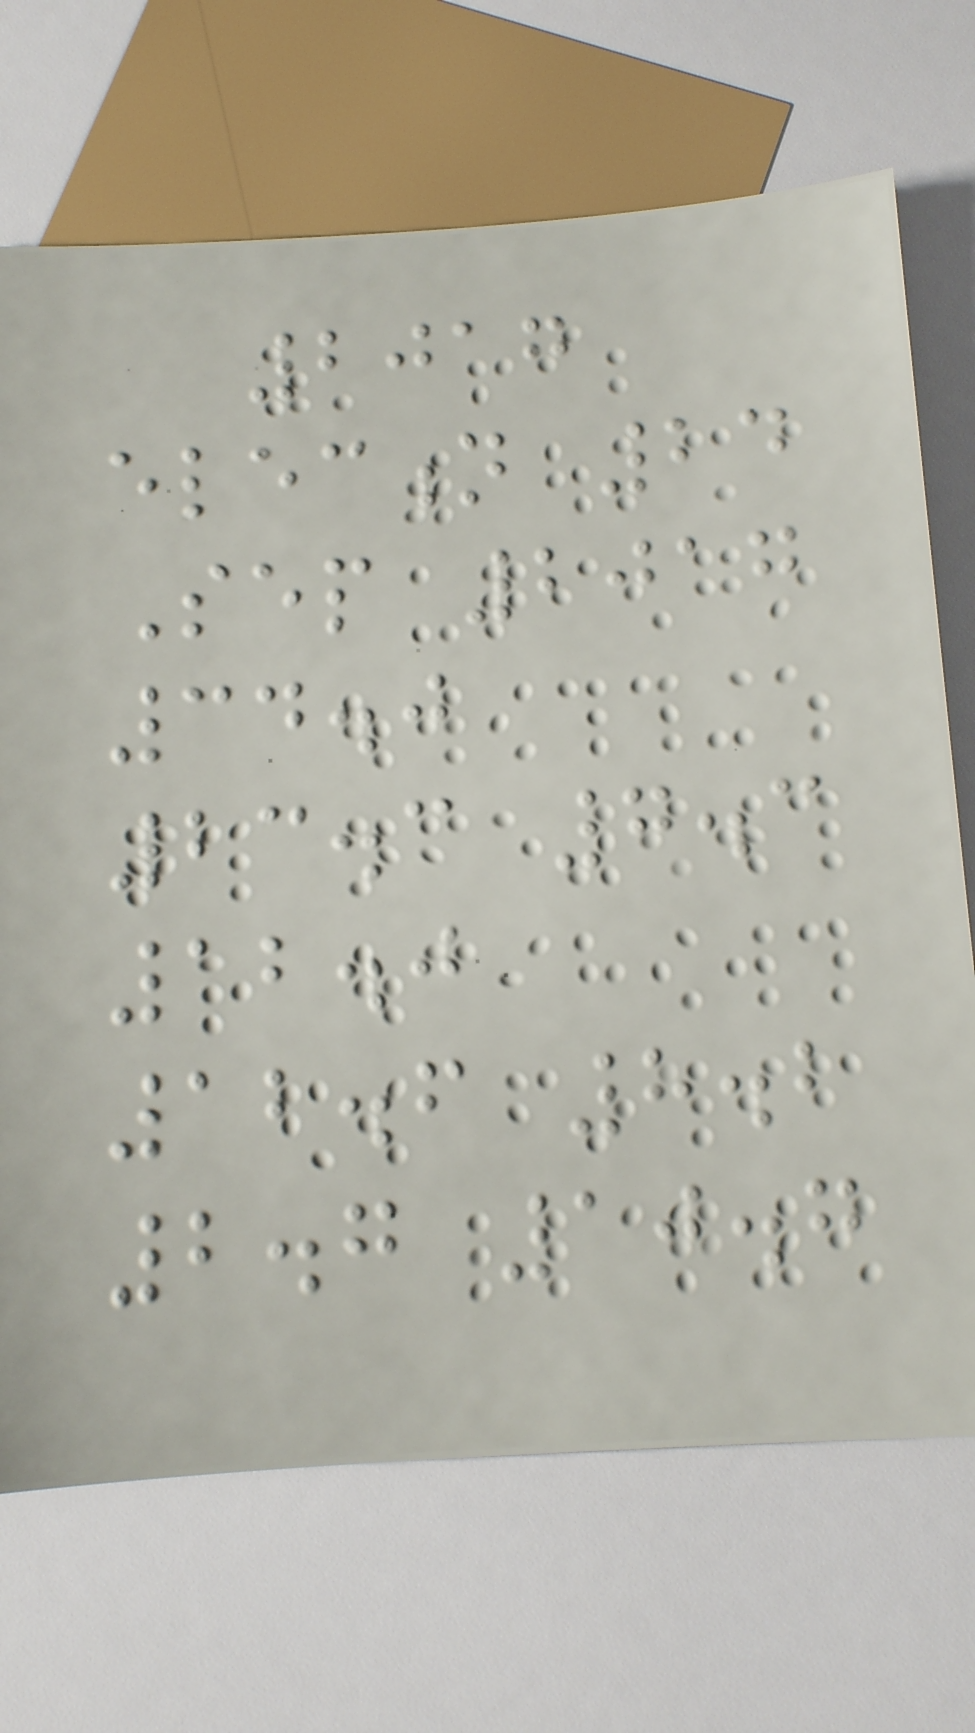2017
election 24
Sep 2017
34.0
23.3 7.3
12.0
12.6 8.2
2.7 10.7
